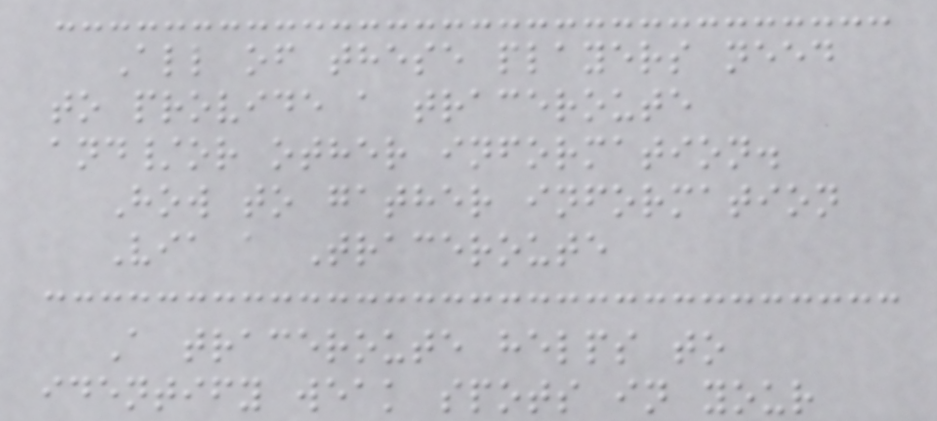All of these players need
to provide a traceroute
and/or other information.
How to gather information
Via a Traceroute
A traceroute helps to
identify weak spots in your
